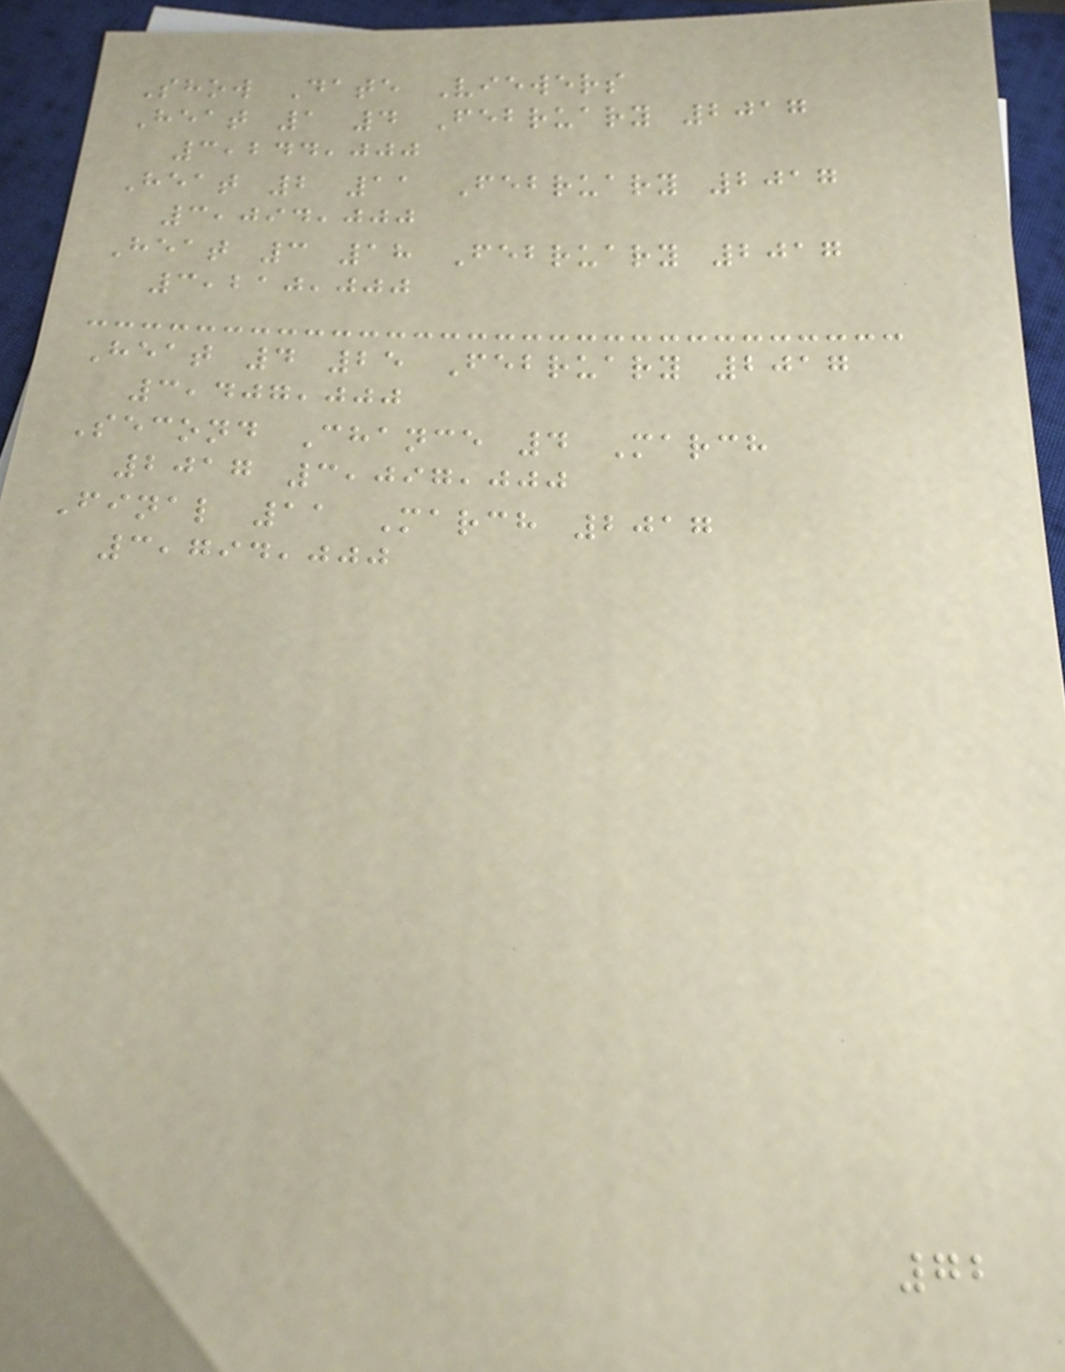Show Date Viewers
Heat 1 4 February 2017
3,244,000
Heat 2 11 February 2017
3,094,000
Heat 3 18 February 2017
3,210,000
Heat 4 25 February 2017
3,407,000
Second Chance 4 March
2017 3,097,000
Final 11 March 2017
3,794,000
72
